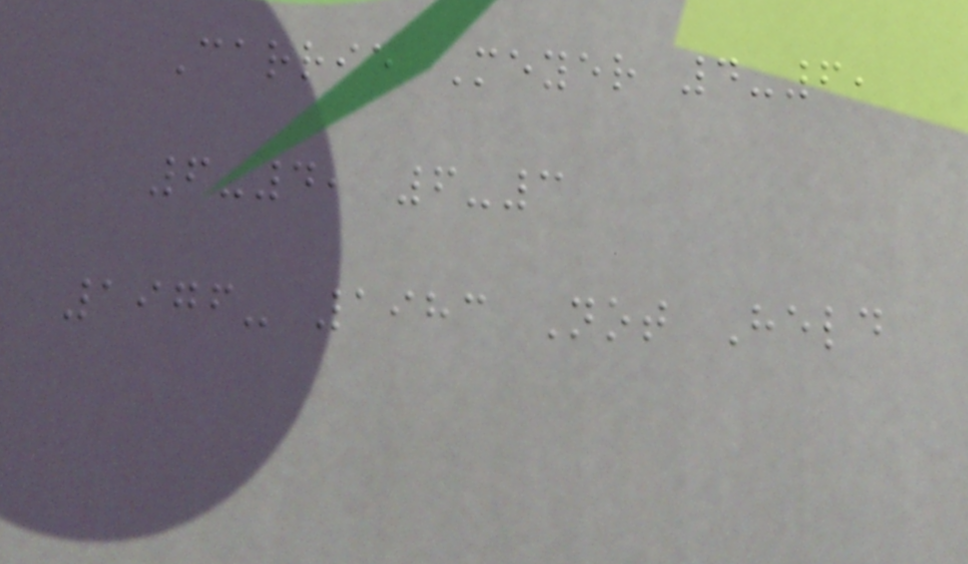Carrie Meyer 4-6,
6-4, 6-3
1976- 1983 Not Held
